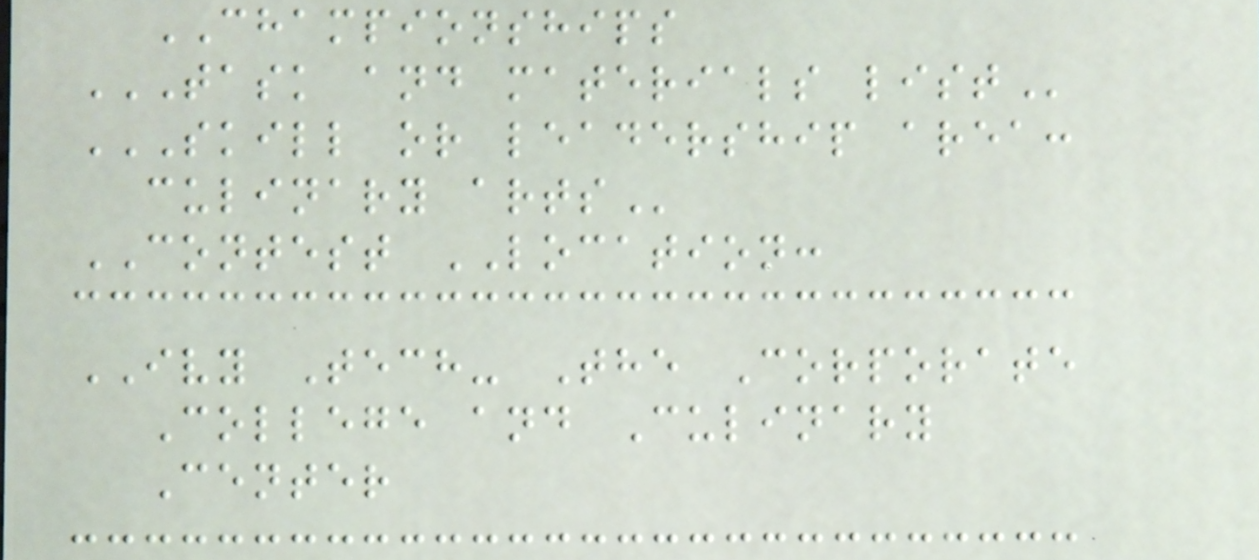CHAMPIONSHIPS
TASK AND MATERIALS LIST
SKILL OR LEADERSHIP AREA:
CULINARY ARTS
CONTEST LOCATION:
IVY Tech- The Corporate
College and Culinary
Center
